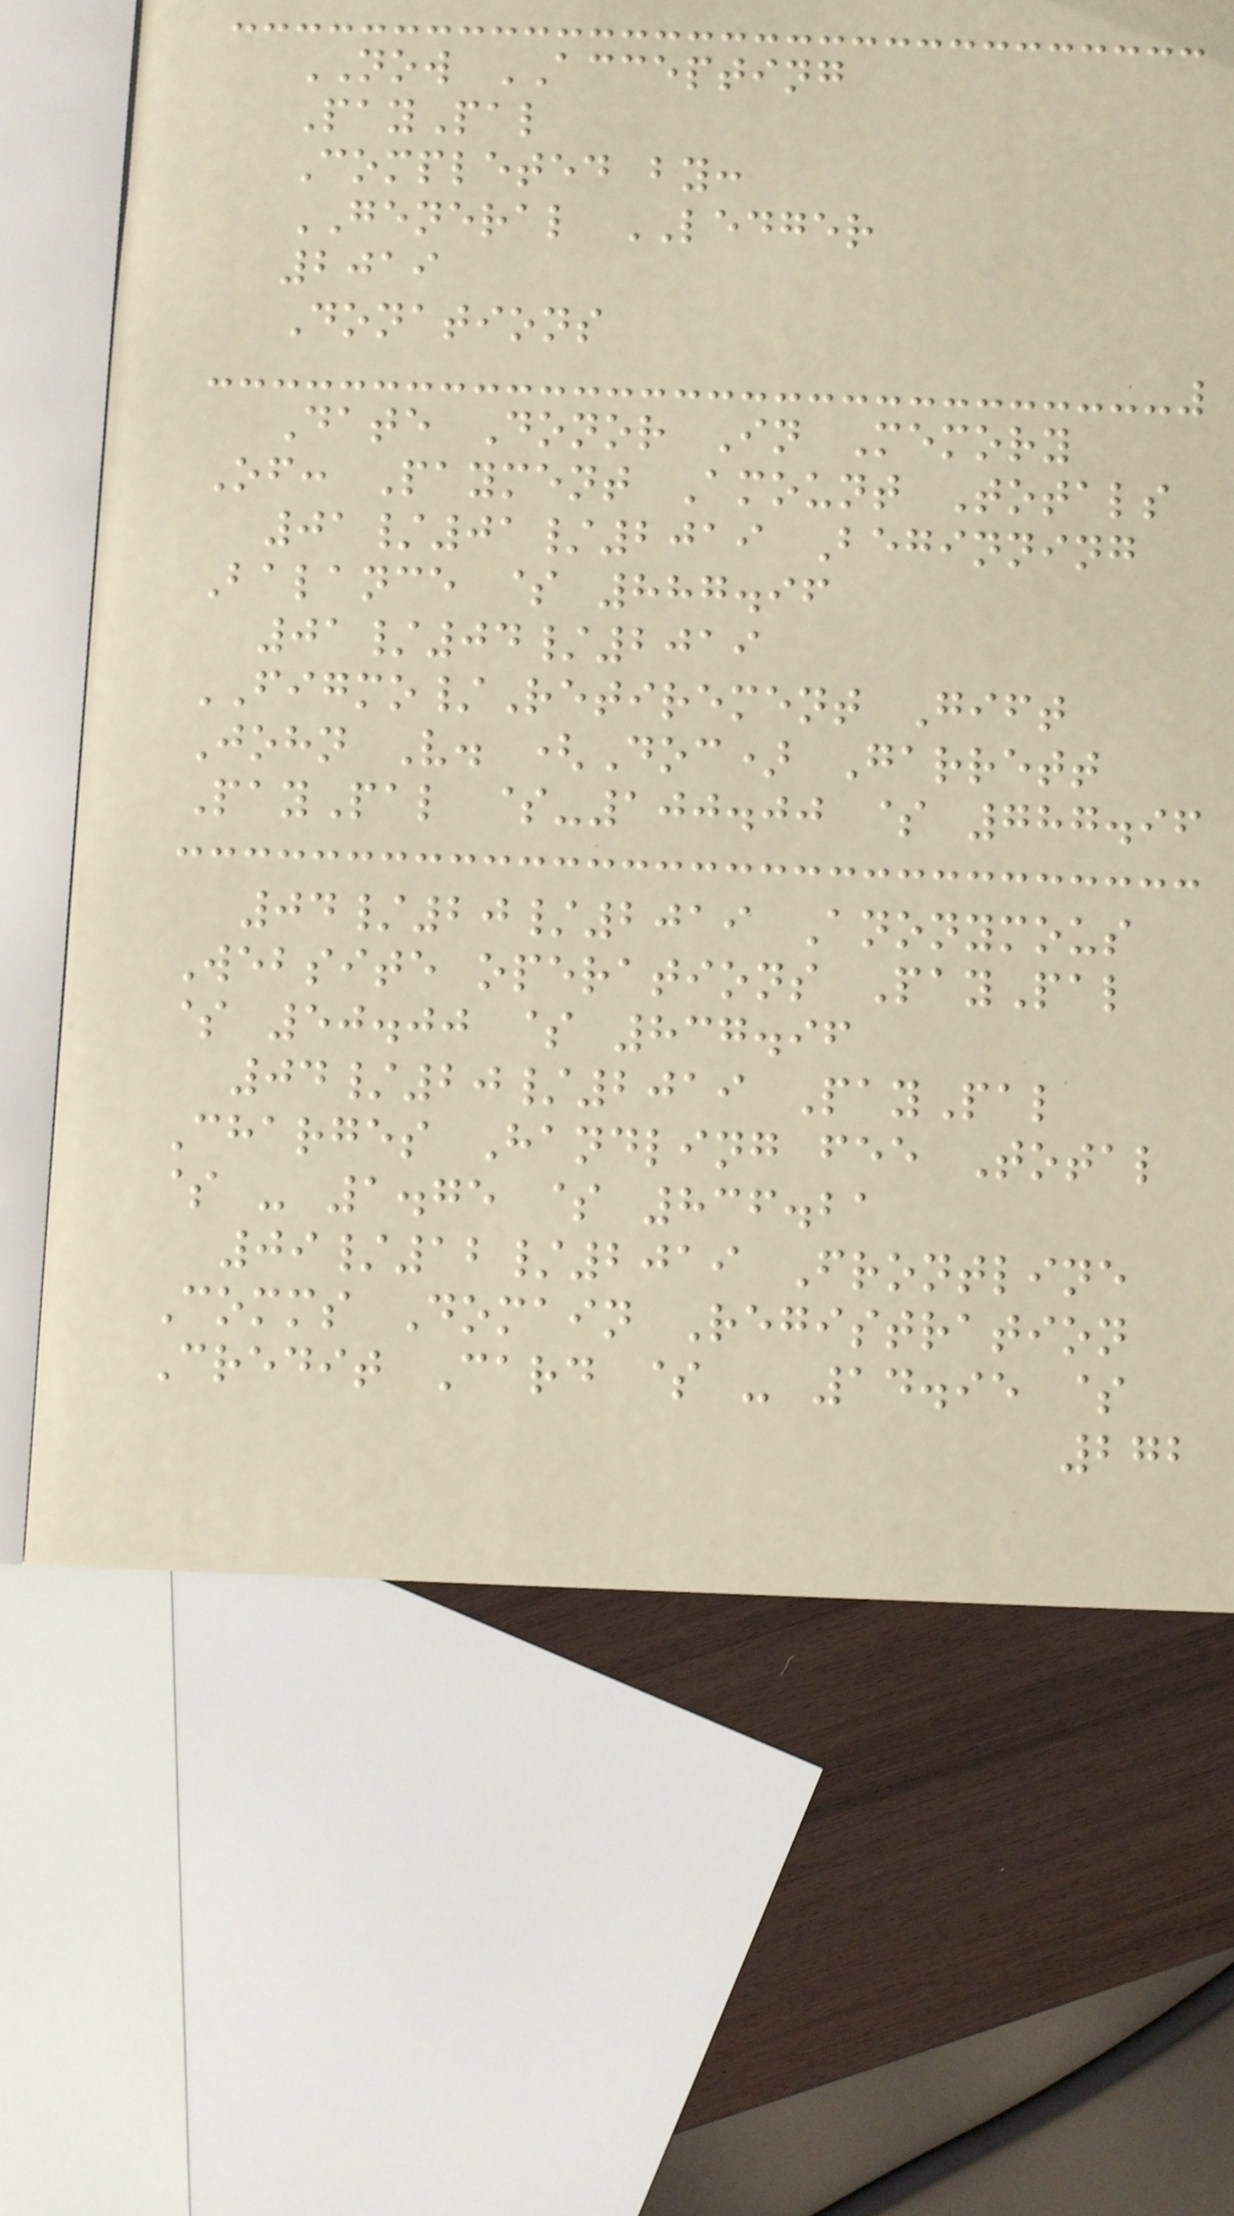NOW ACCEPTING
PayPal
Completed by:
GENERAL LEDGER
2019
Donations
Date Donor In Memory
Of: Payment Amount Totals
01/01/2019 Beginning
Balance $ 887.96
01/04/2019
FIGMO/Retirement Gift
John V. (Doc) Garrett
PayPal $-100.00 $ 787.96
04/20/2019 Anonymous
Website operations PayPal
$ 50.00 $ 837.96
04/20/2019 PayPal
Charges Handling fee Total
$ - 1.75 $ 836.21
09/12/2019 Frontline
Comms Domain Registration
Credit Card $ - 14.95 $
272
